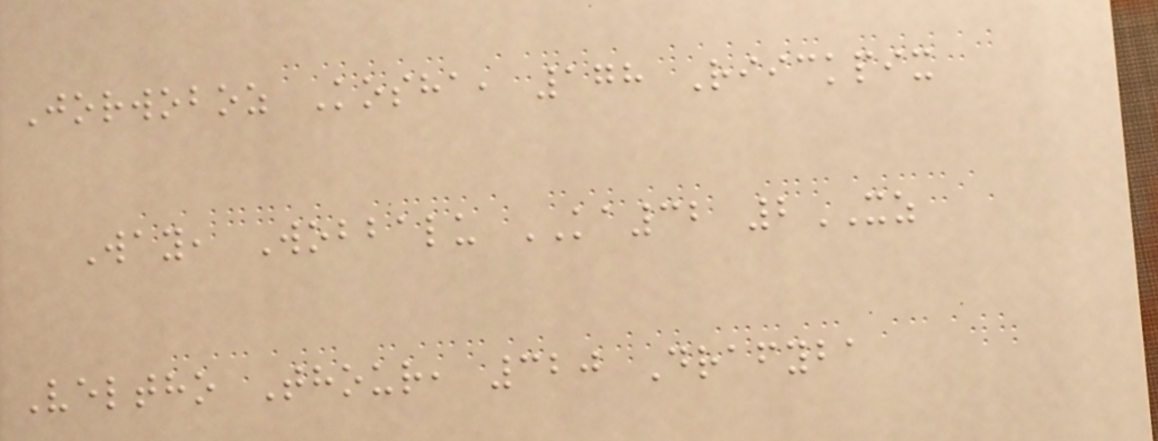Jorwoboz Kosha, 178 Riickpix
Way, Wobbalu KA32 2XZ
Veltho Thour, 320 Drafyba
